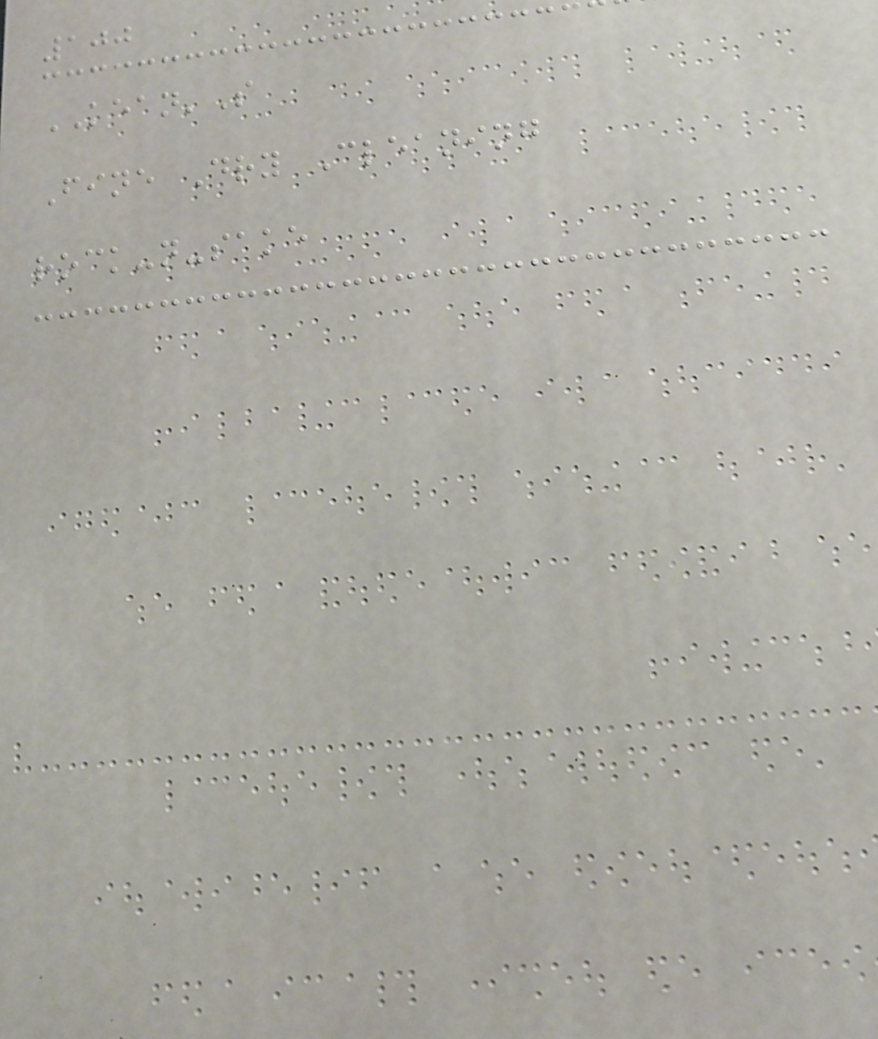100
KEAN'S
Fine Dry Cleaning
rock-n-sake
